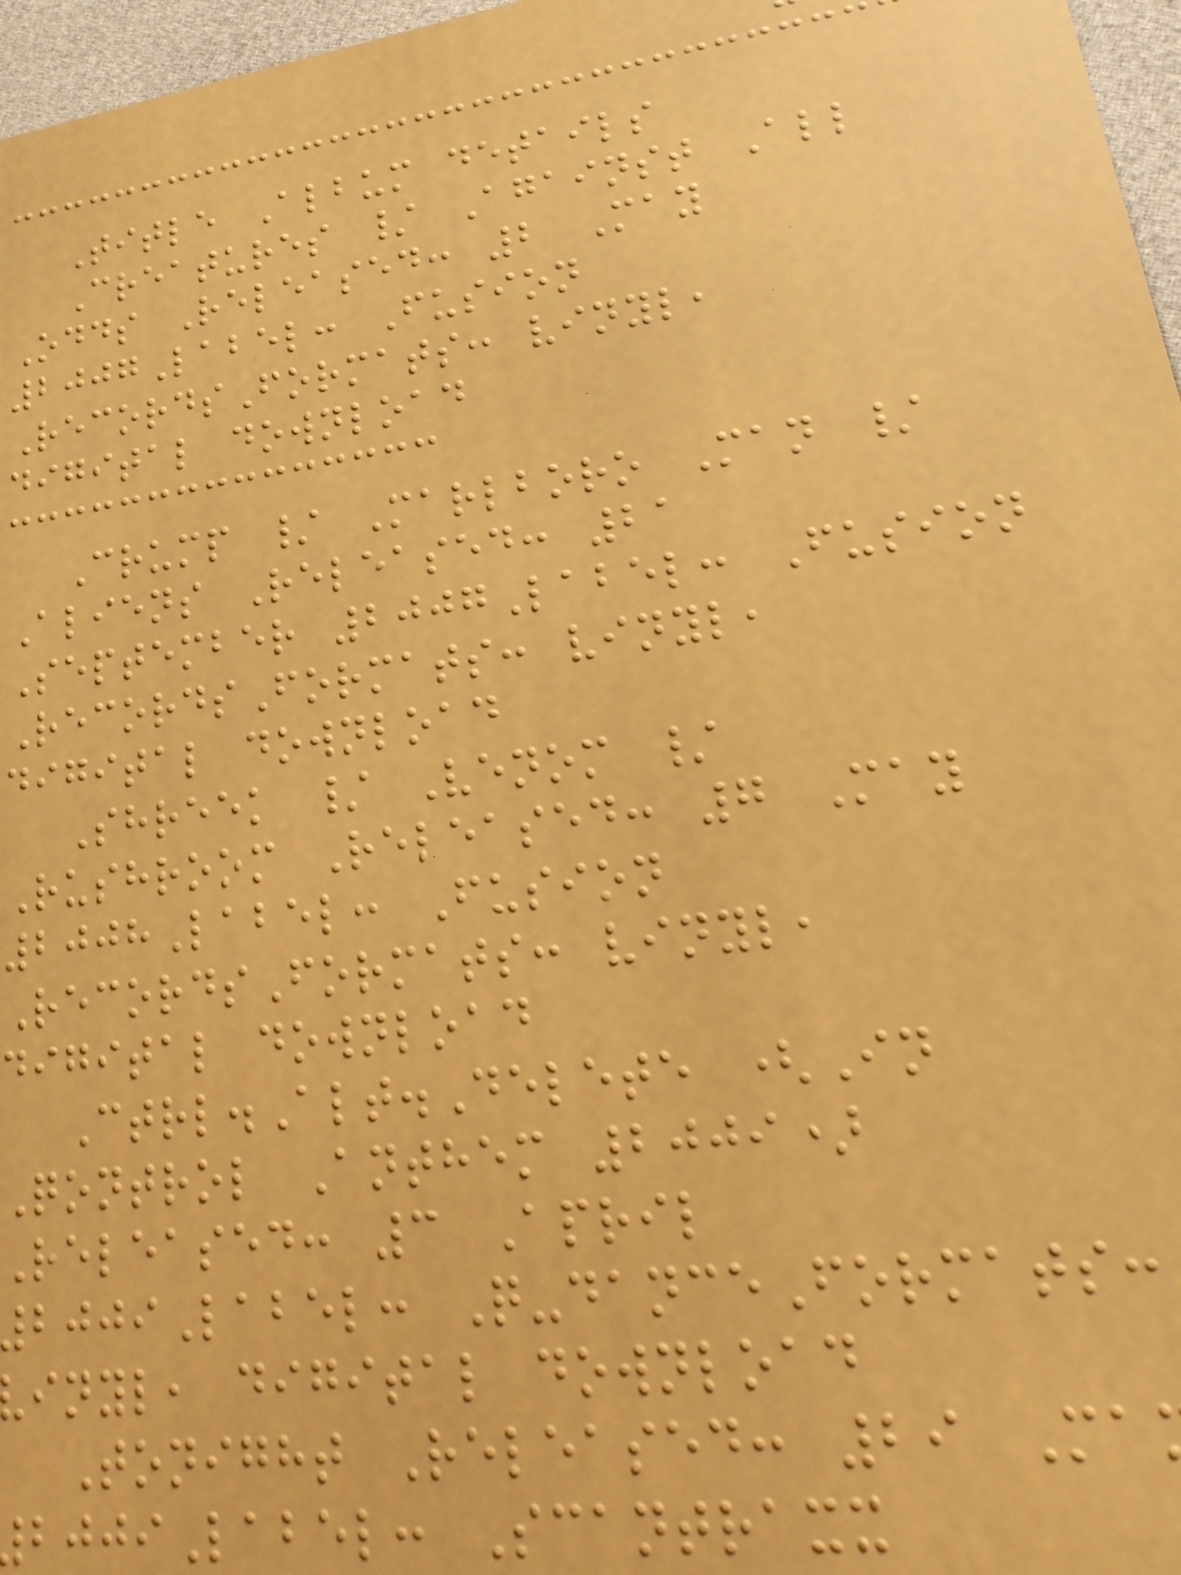Title Album details
Creatures / Against All
Odds Released: 2 May
2007Label: Fusion
RecordsFormats: vinyl,
digital download
Crump / Marlboro Man /
Aliens Released: 21
September 2007Label: Fusion
RecordsFormats: vinyl,
digital download
Shreek / Venom /
Rushroom Released: 7 May
2008Label: Fusion
RecordsFormats: vinyl,
digital download
Ctrl.Alt.Delete (In
Qontrol Anthem 2009)
Released: 3 April
Label: Q-danceFormats:
inyl, digital download
Tonight Released: 29 Ma
Label: Scantraxx
